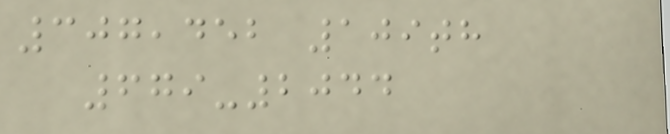307,452 109th
679-2044
